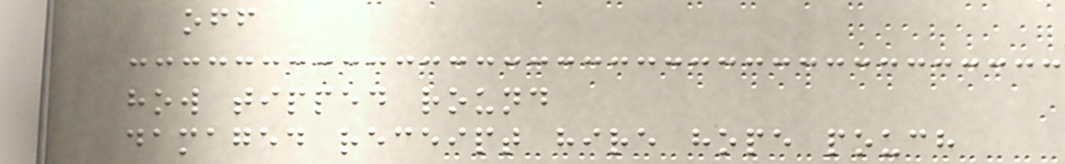off
how tipped round
damaged receipt hire hope pouch
